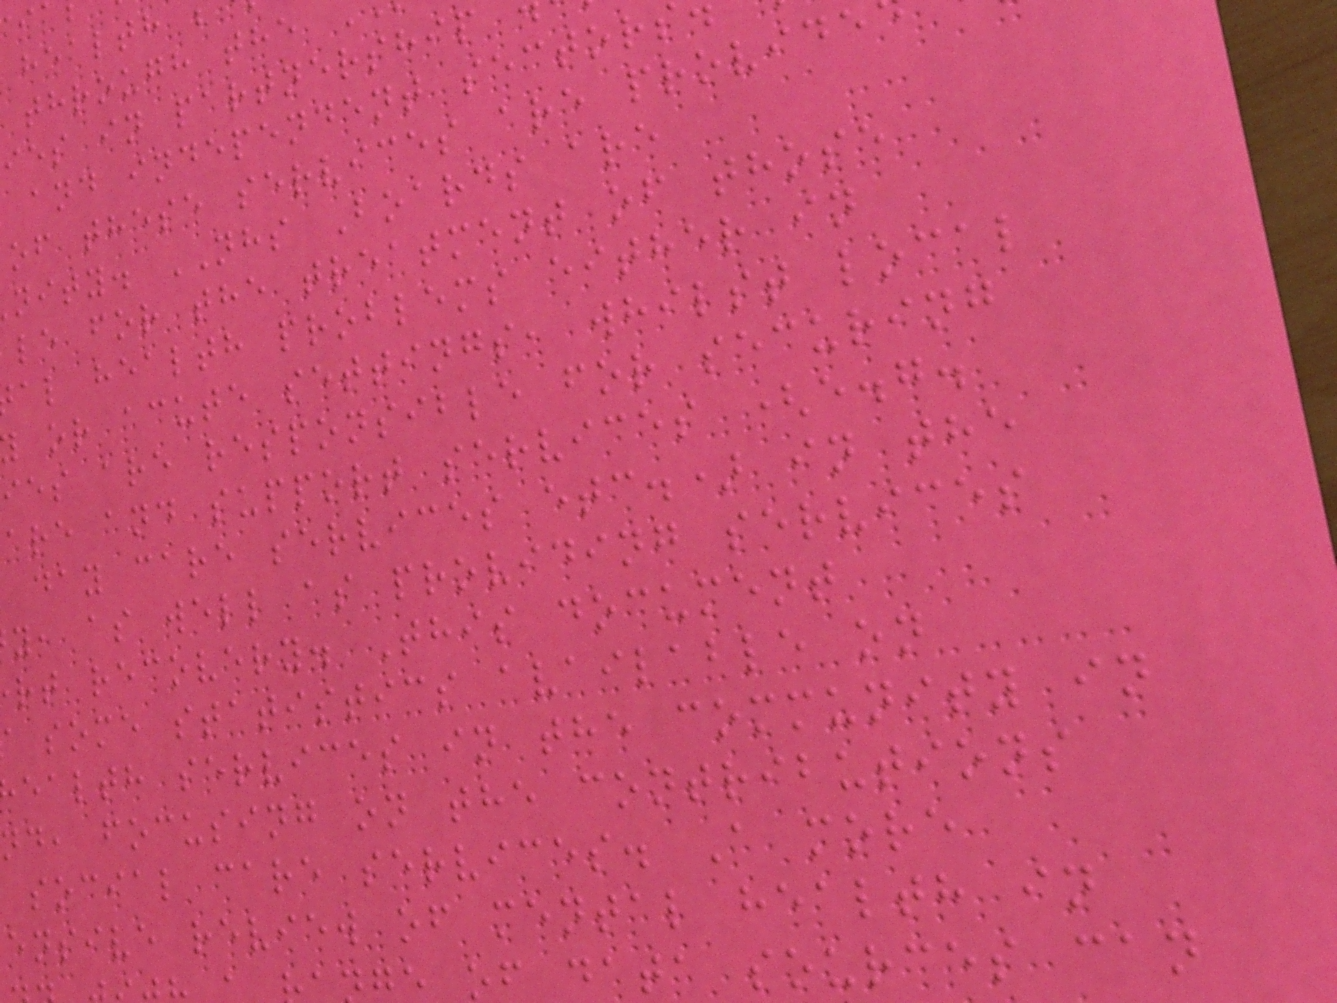through the
ies in partnership
and independent sectors
of these services are provide
nity. NHS Boards are
le for the treatment of those
al health problems either in
or acute settings, whilst local
ies are responsible for securing
are and support services (e.g.
day care services etc.) in the
y, as well as providing services
rt recovery. This document
some statistics available on
ealth services in the community in
nd, focusing on the contributions
social care services. A more
ensive review of mental health in
of data sources can
